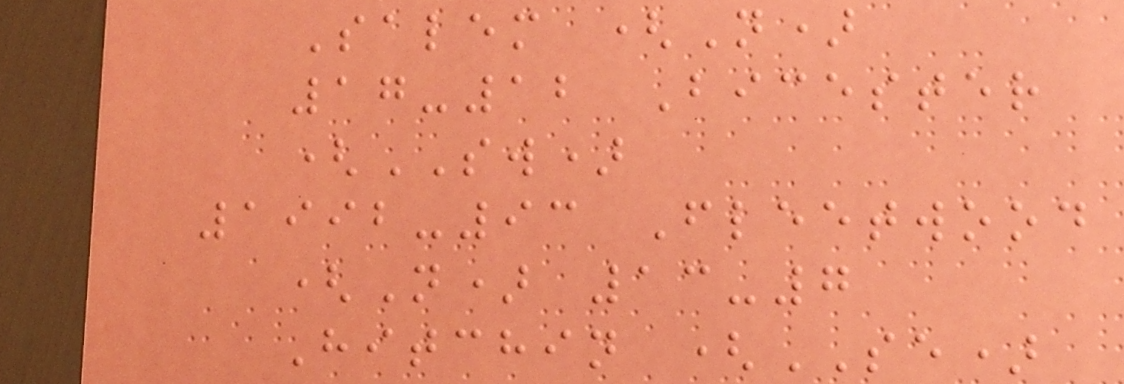Salem (N)
17-12 Bicester
(SW)
1992-93 Fleetwood
(N) 13-7
Hitchin (SE)
